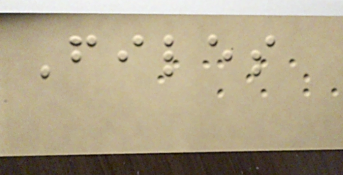Files
